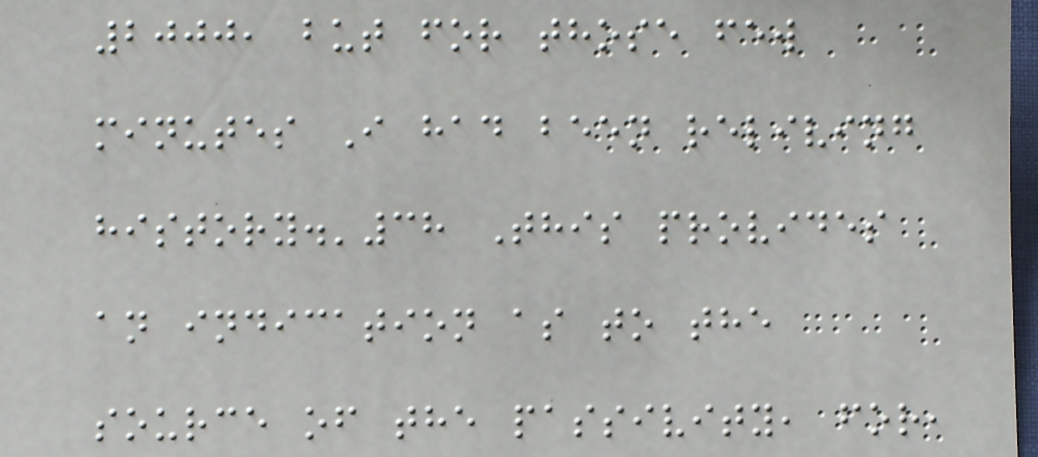2000, but for those few
minutes I had been reliving
history.'38 This provides
an indication as to the
source of the passivity, for,
